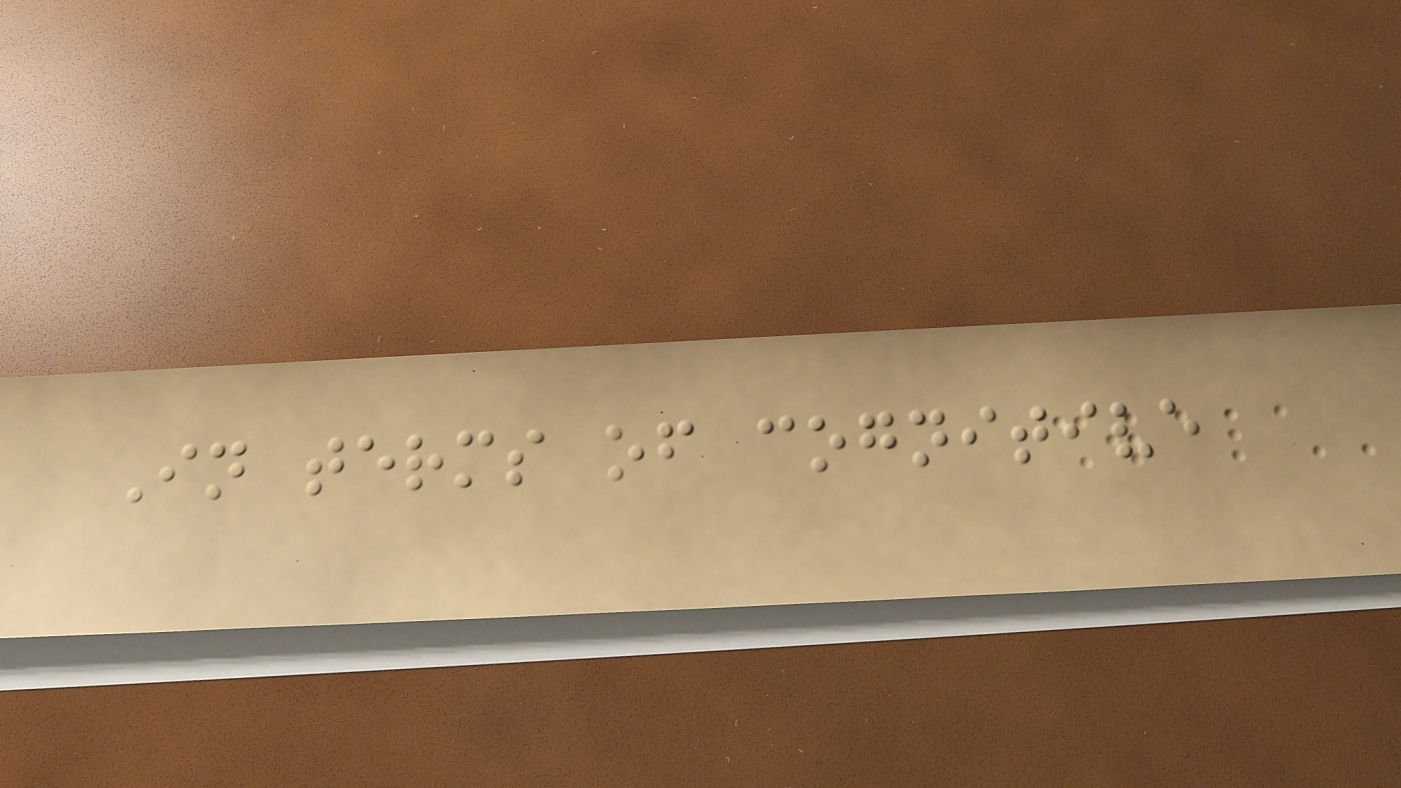In terms of cognitive
